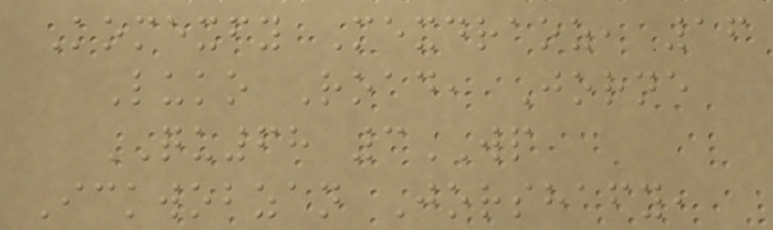Komexfy Mexdraoz, 16
Luko Road, Jorne
QU68 3WP
Ickwobzan Jorshafy,
